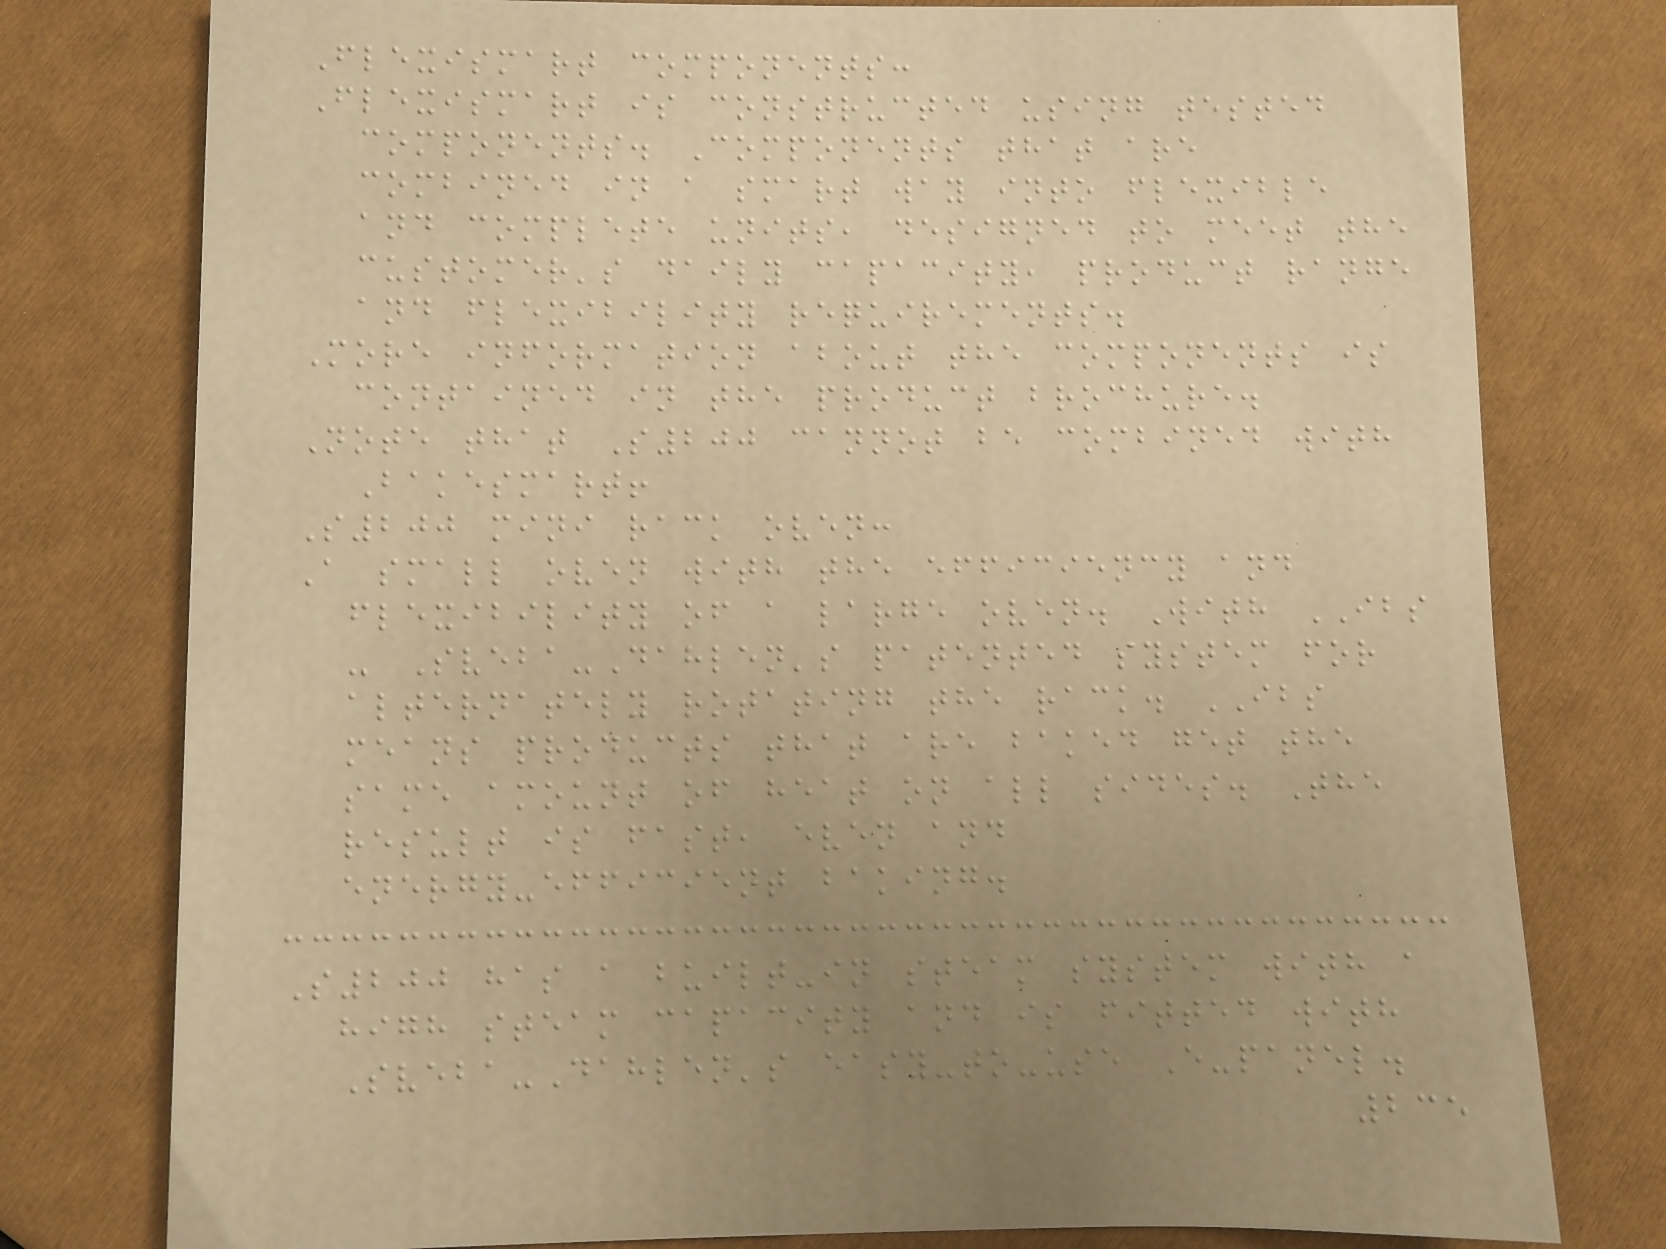Flexismart components:
Flexismart is constructed using tested
components. Components that are
combined in a smart way into flexible
and complete units, designed to meet the
customer's daily capacity, product range
and flexibility requirements.
More information about the components is
contained in the product brochure.
Note that S200 cannot be combined with
Bakesmart!
S200 mini rack oven:
A small oven with the efficiency and
flexibility of a large oven. With IBS
- Sveba-Dahlen's patented system for
alternately rotating the rack. IBS
means products that are baked get the
same amount of heat on all sides. The
result is fast, even and
energy-efficient baking.
S200 has a built-in steam system with a
high steam capacity and is fitted with
Sveba-Dahlen's easy-to-use E-panel.
235
